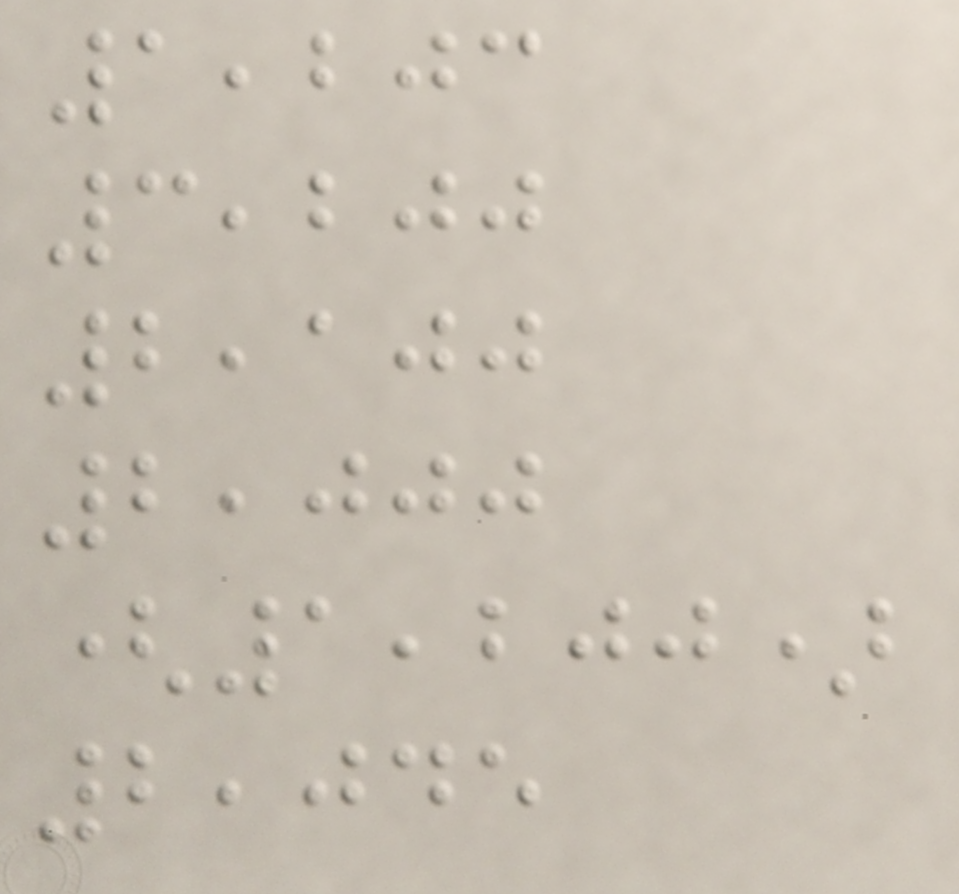1,203
3,200
2,100
2,000
(1,200)
2,045
